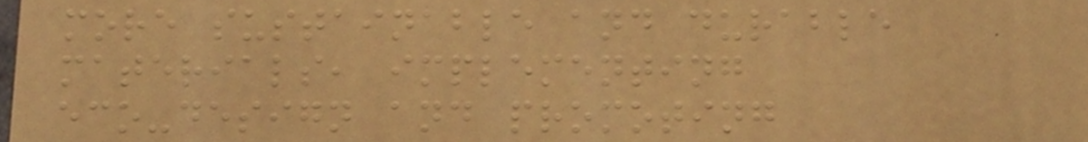more sustainable and durable
materials, implementing
eco-design and promoting
